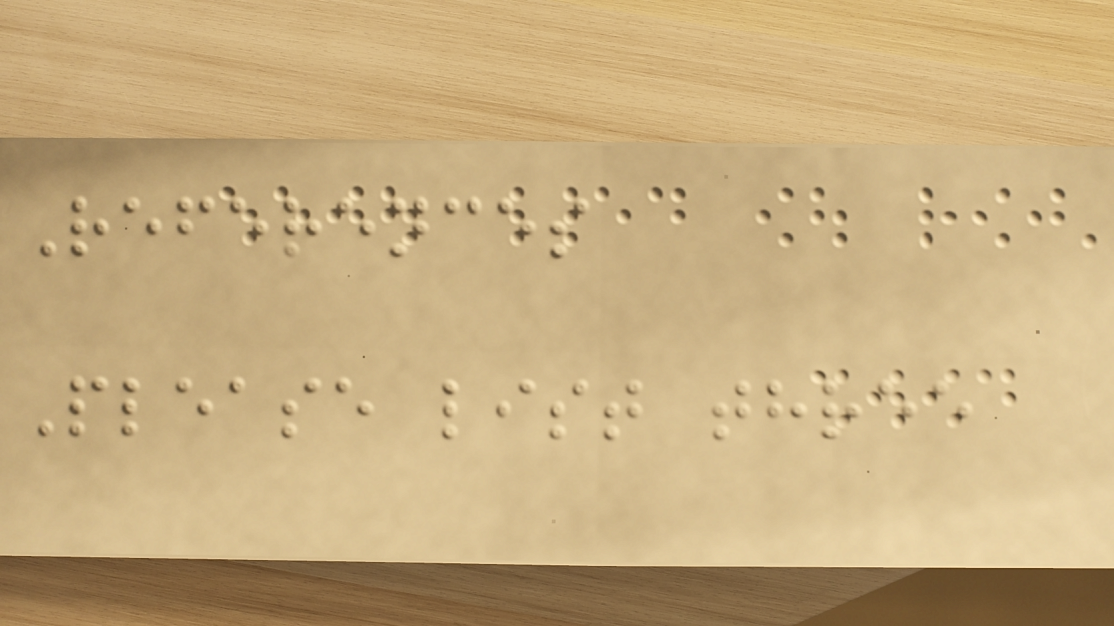References
Please list three
